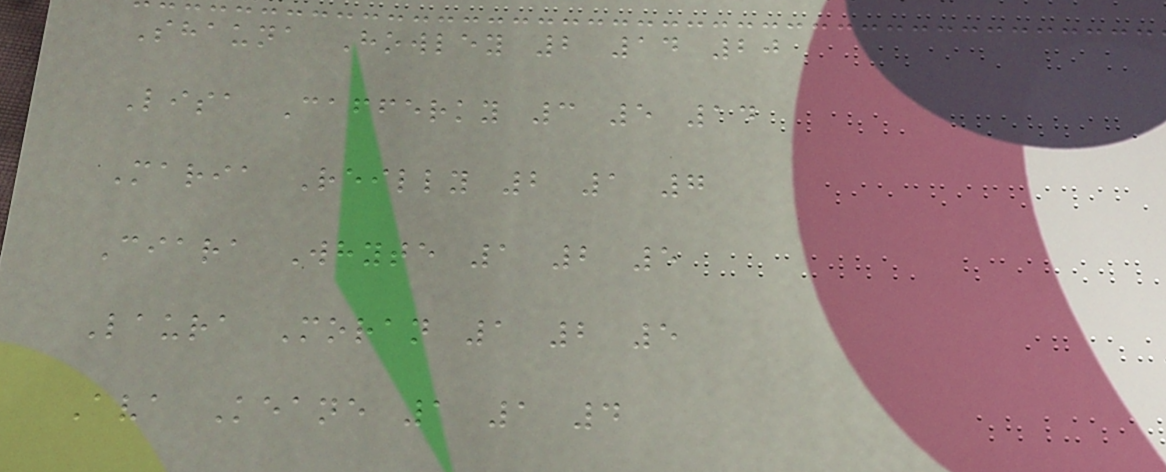Shauna Howley 2 14 20
Lisa Cafferky 3 5 14
Maria Reilly 2 1 7
Ciara Whyte 1 2 5
Laura Moran 1 2 5
Ava Keane 1 1 4
